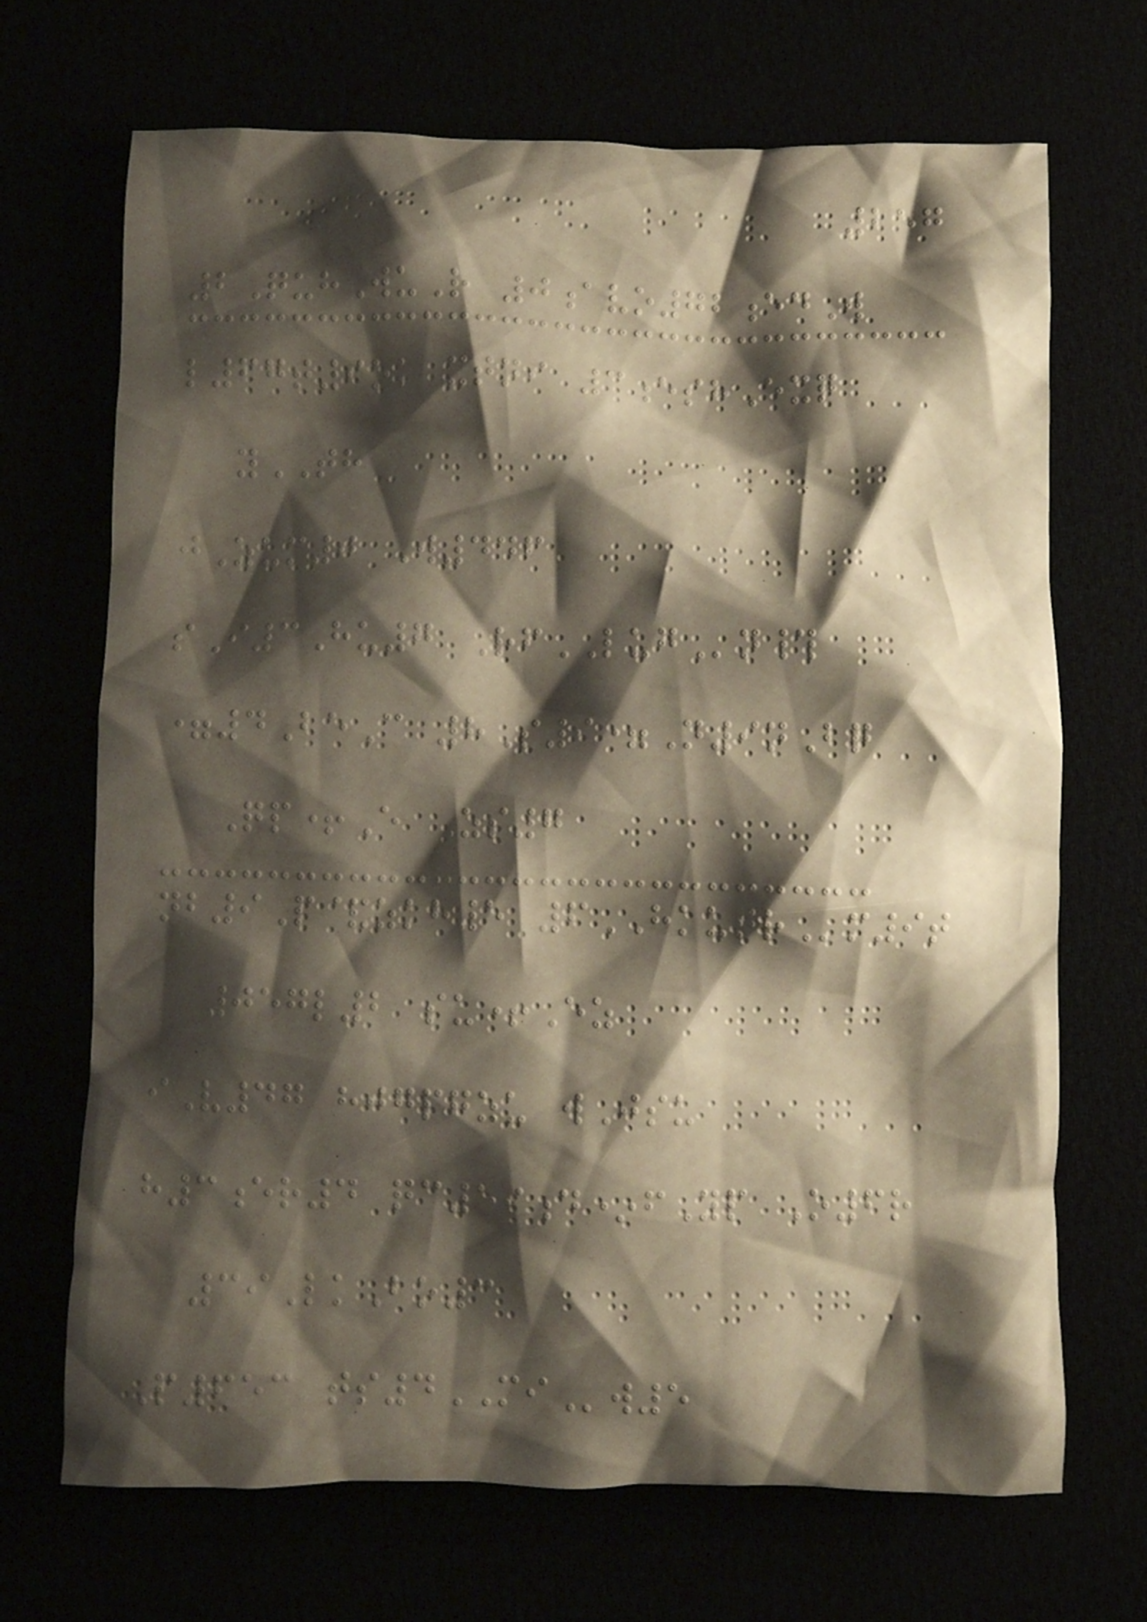257
2QuhWuR 0avo72edW
l67t9ok xtni 3eshExq
yTH
jZum0 W446
sI3Hu7 RfLUGn#
=4BeC 8S9=N9nBq
Qp+E Zs7
nb9P&zkh5 6HKUTRm9t
057l2 su+Ez
iV47 hjgpgzu wJsu
h3er4 qc59d*fYp O6r
39LkBo3
P653 ts4MIw5
